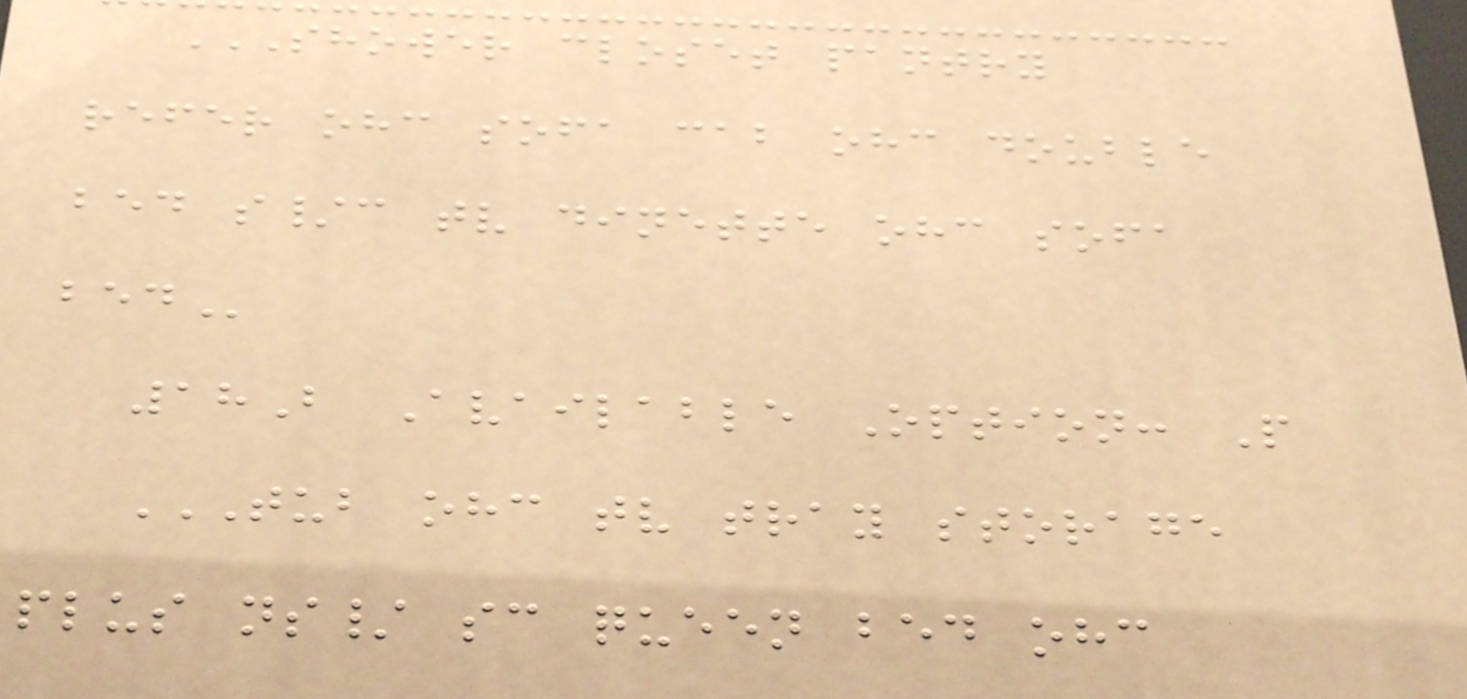SHOWER CLOSET PANTRY
REFER OHC SOFA CAB OHC DOUBLE
BED S/C TV DINETTE OHC SOFA
BED
18B Available Option: P
TUB OHC TV TRAY STORAGE
PLUS NS/ SC QUEEN BED OHC
